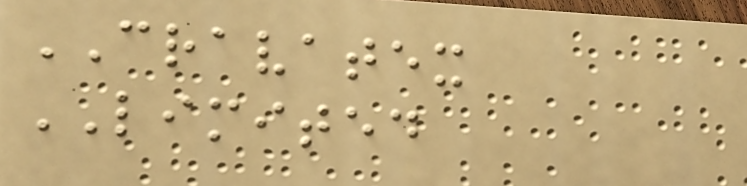CRAVATEX
LIMITED
